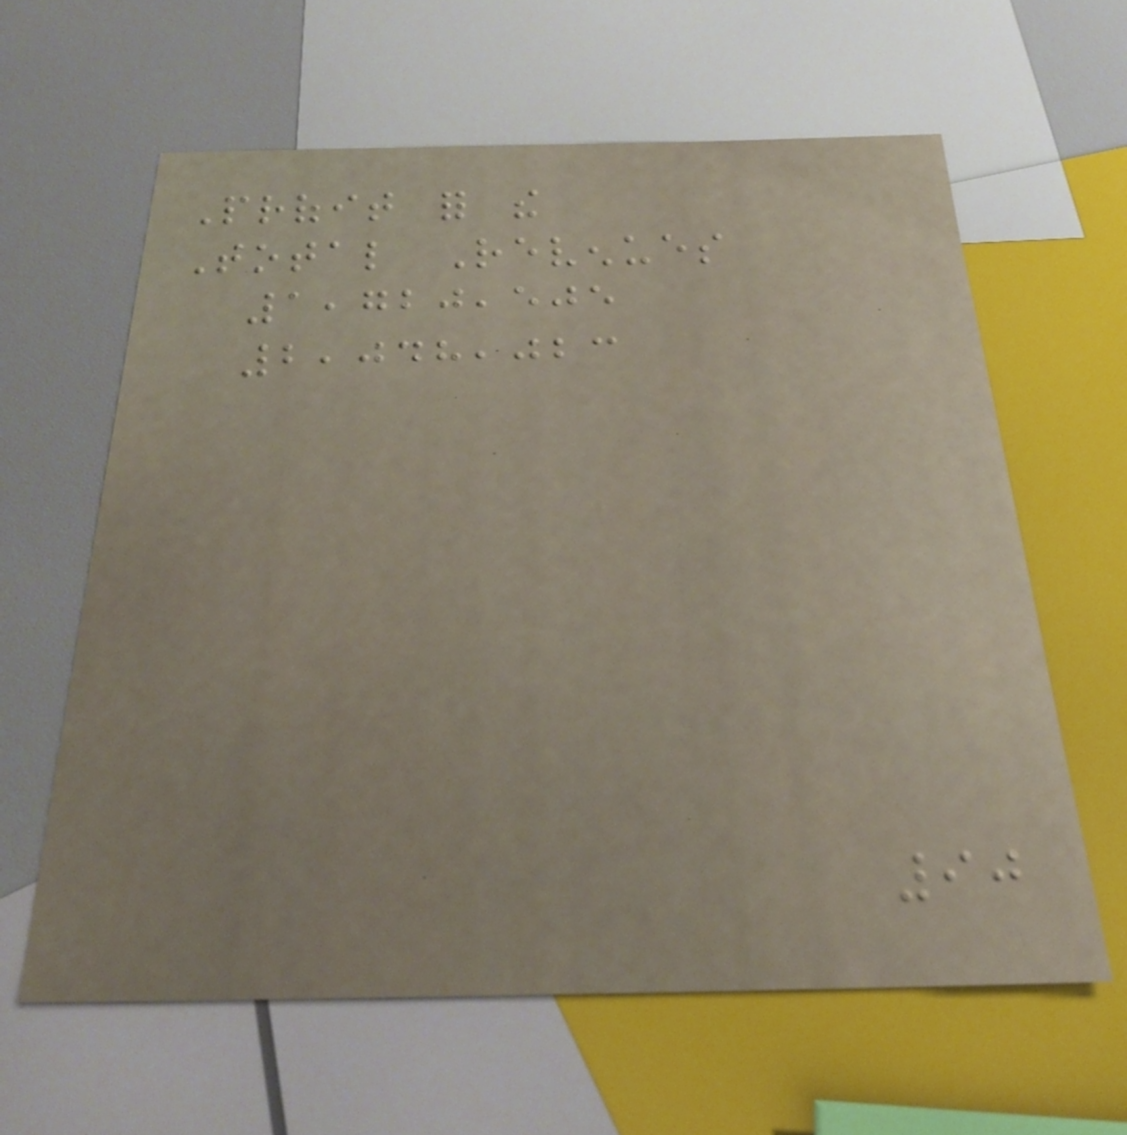Profit for the
Total Revenues
1,720,505
2,048,023
90
